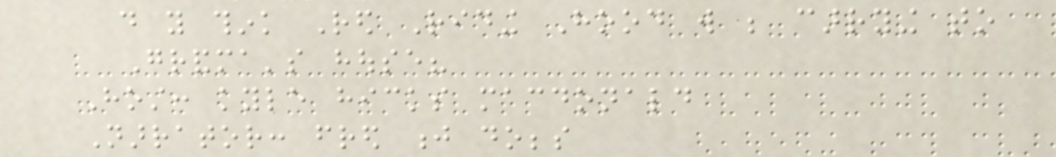do you think Red Riding Hood will be carrying to
Grandma's house?
Host: kyle hicks macdonald
Narrator: fred j dobbs
